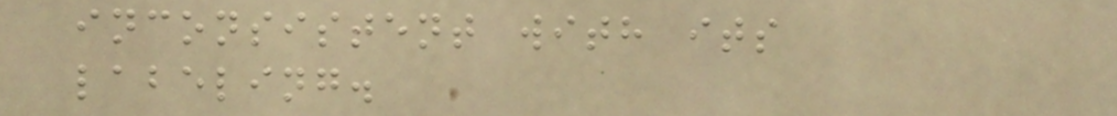inconsistent with its
labeling.
